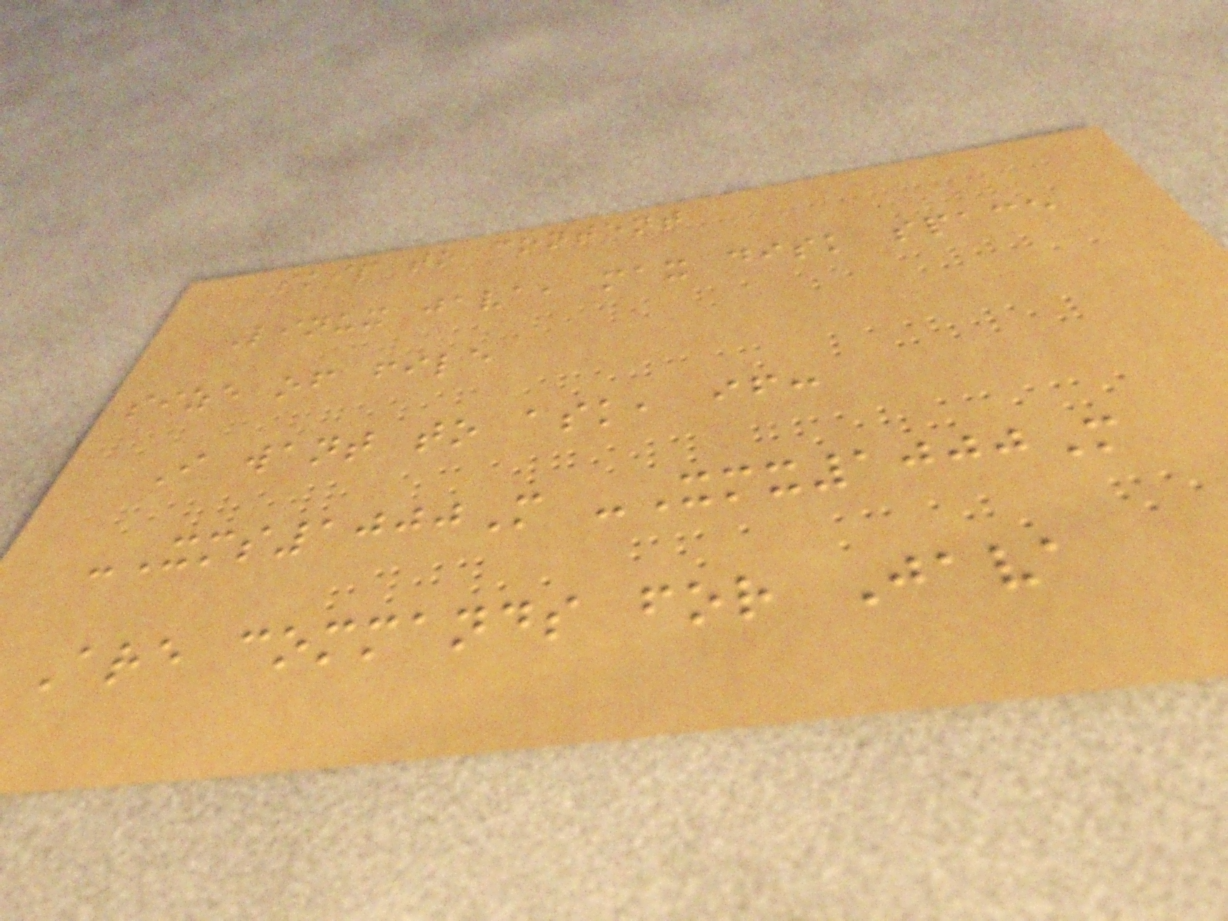Skip to content
Linux java, max disk space
size of file
I want to ask, if:
-Xms1000M -Xmx1000M
Are commands for Java
